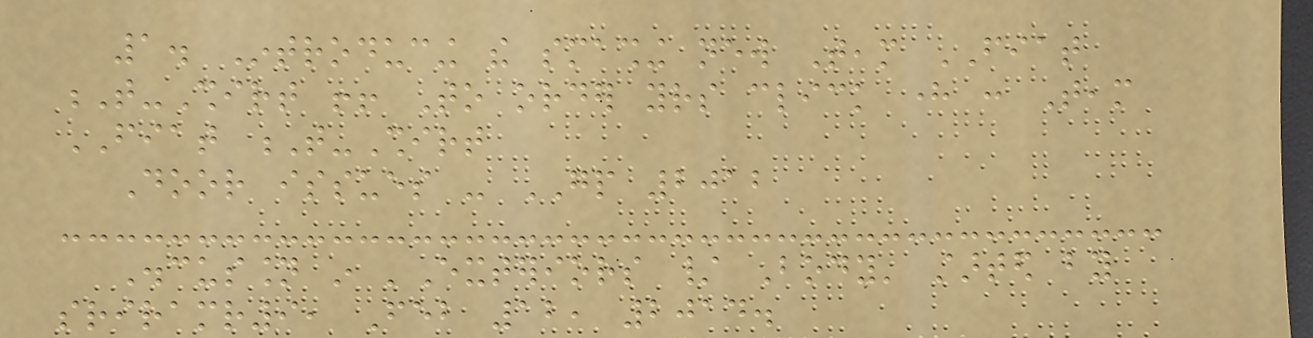1. Introducing the smashing new Team FIAT
T-Shirt !! To order yours click here : Team
FIAT T-Shirt
Door issues - GP 2012
Discussion in 'Exteriors / Body' started by
sriramr9, Feb 12, 2014.
